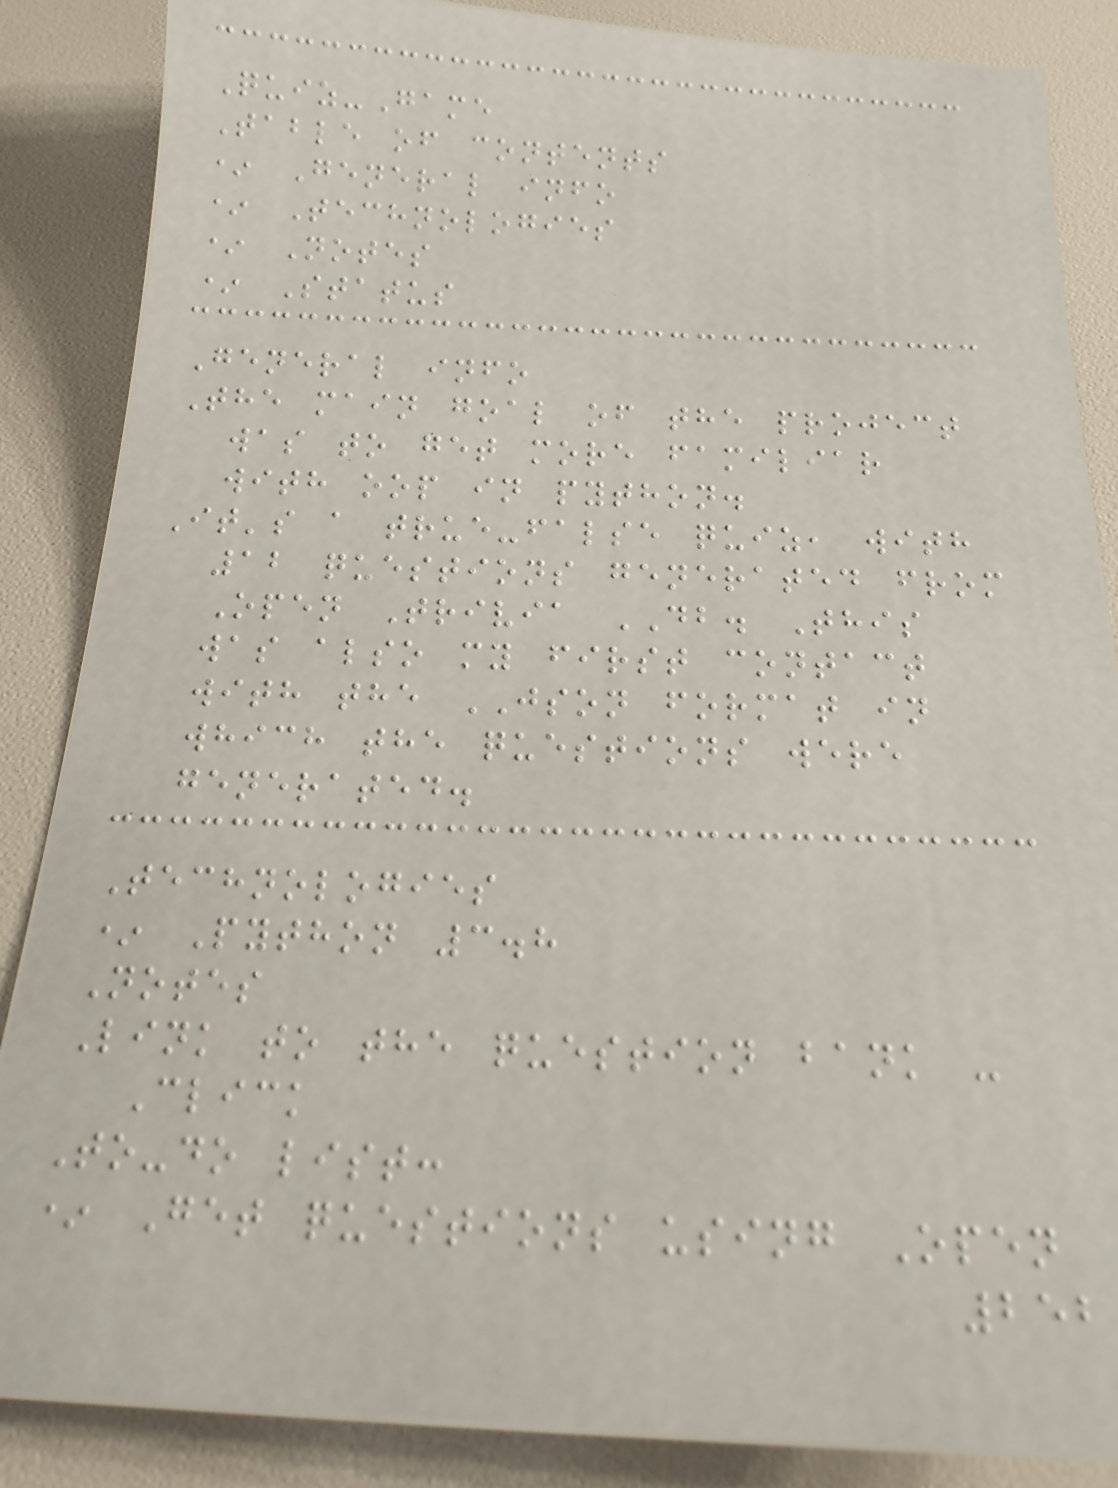Quiz-Game
Table of contents
* General info
* Technologies
* Notes
* Status
General info
The main goal of the project
was to get more familiar
with oop in python.
It's a true-false quiz, with
12 questions generated from
Open Trivia DB. This
was also my first contact
with the JSON format in
which the questions were
generated.
Technologies
* Python 3.8
Notes
Link to the question bank -
Click
To-do list:
* Get questions using Open
252
